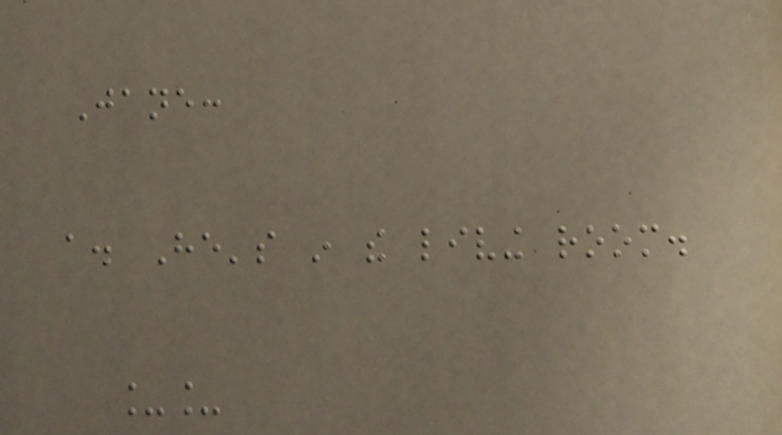Jane:
a. He's in the living room.
__
